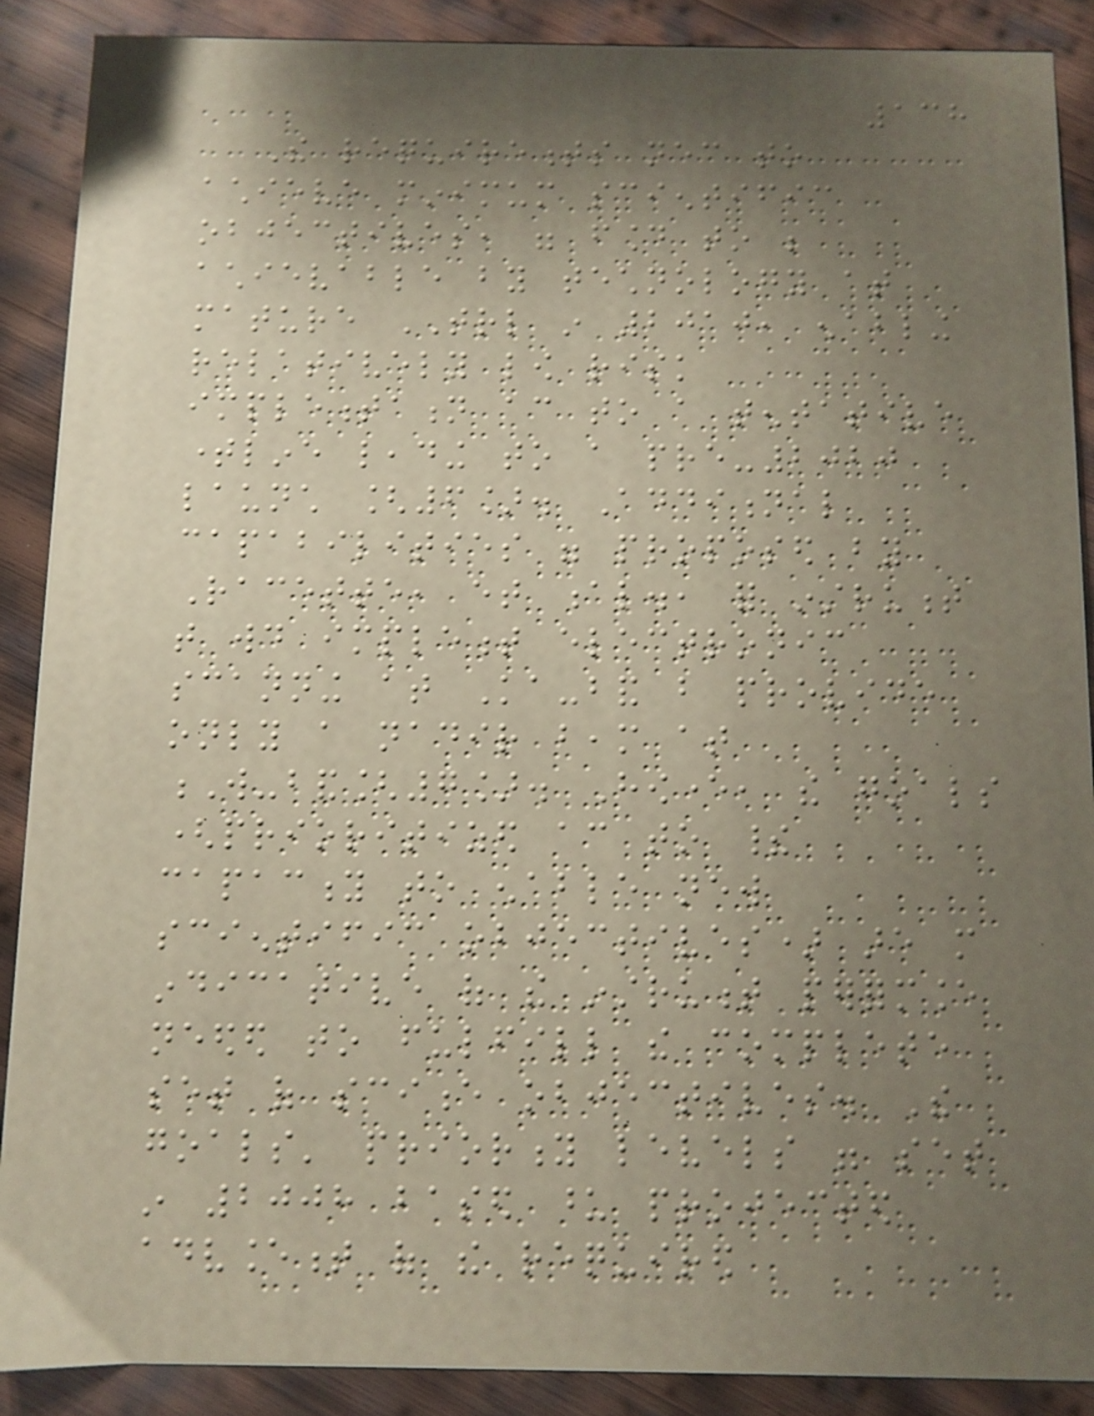138
The requirements necessary to
achieve minimum scientific
objectives, were found to be
achievable by technology at
mature TRL in 2010, enabling
relatively low risk
implementation according to a tentative
timeline leading to a pre-2020
launch [6]. Additional
capabilities were proposed by
Racette, et al., for instrument
that would implement electronic
scanning at Ka-band but provide
only a nadir beam at
W-band[7]. However, the goals
(prioritized according to their
capacity to enable new
scientific objectives) are more
indicative of the instrument performance
needed to fulfill the complete
set of science objectives. The
goals' priority levels were set
in 2008 based upon projected
advancement of the required
